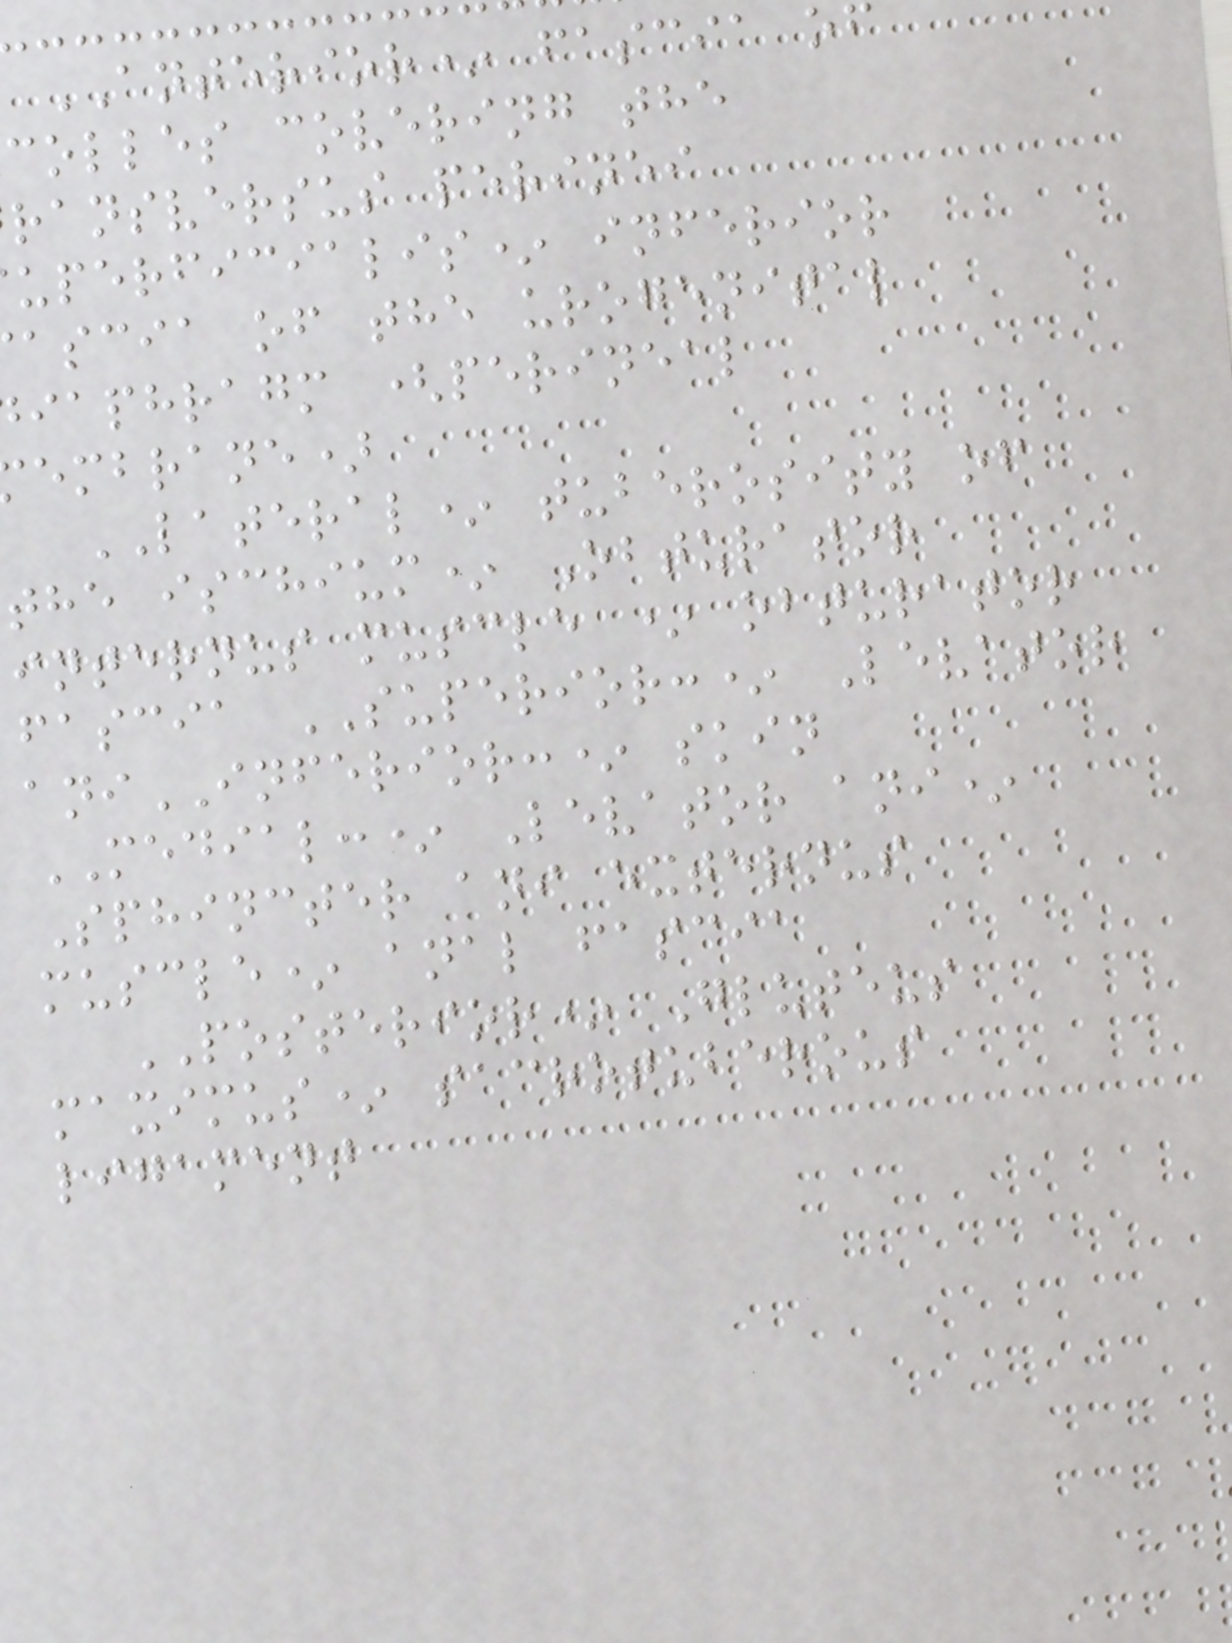ANTERIOR* fascia of
colles covering the
ransversus perinei
uperficialis* inferior
ascia of the urogenital
iaphragm (perineal
embrane)
LATERAL* tuberosity of
the ischium* Obturator
internus muscle * obturator
fascia SUPERIOR:* Levator
aniINFERIOR:* skin
MEDIAL:* Levator ani*
Sphincter ani externus
muscle* anal fascia
POSTERIOR* Gluteus
maximus* sacrotuberous
ligament
